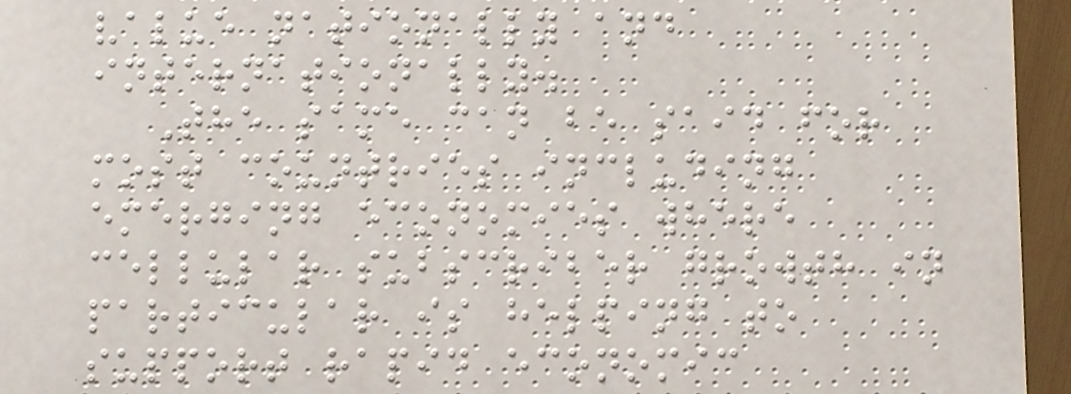value nationally and
internationally.
The same can be said for
most countries including
emerging economies where
cellular subscriber growth in
particular is helping to
support rapid economic
